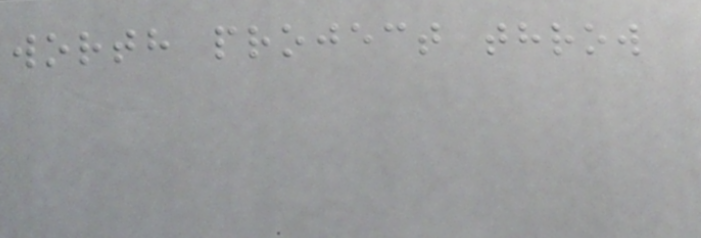worth project throw
